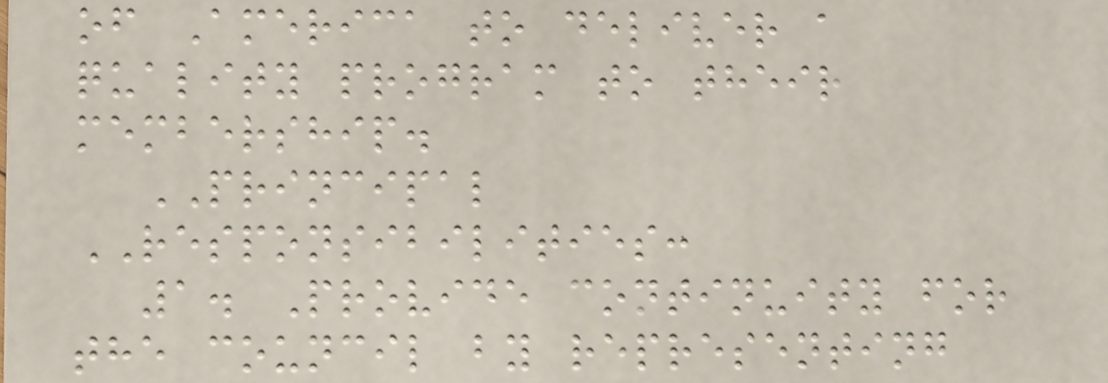of America to deliver a
quality program to their
membership.
PRINCIPAL
RESPONSIBILITIES:
1. Provide continuity for
the council by representing
